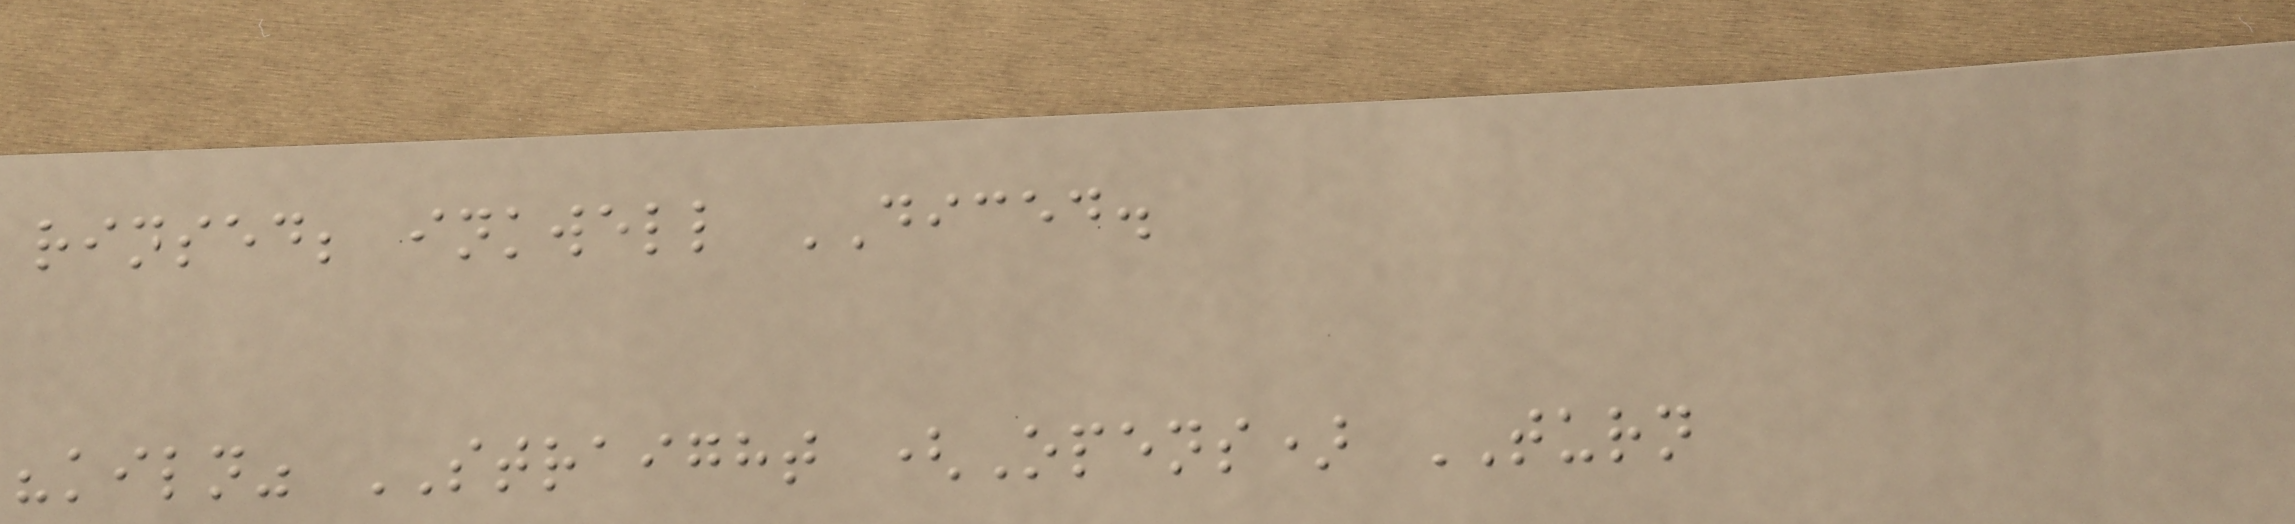rinsed; inkwell DICED.
"kiln" STRAIGHT (Opens) TURN
